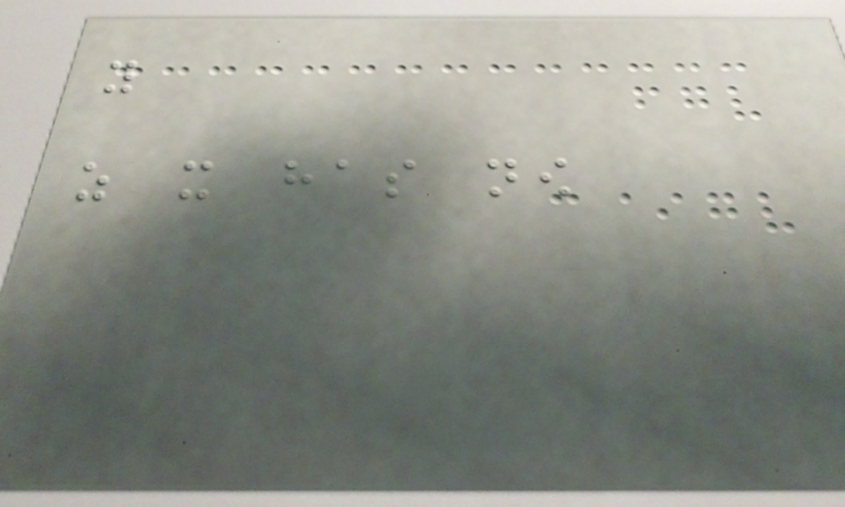you
as it has now
